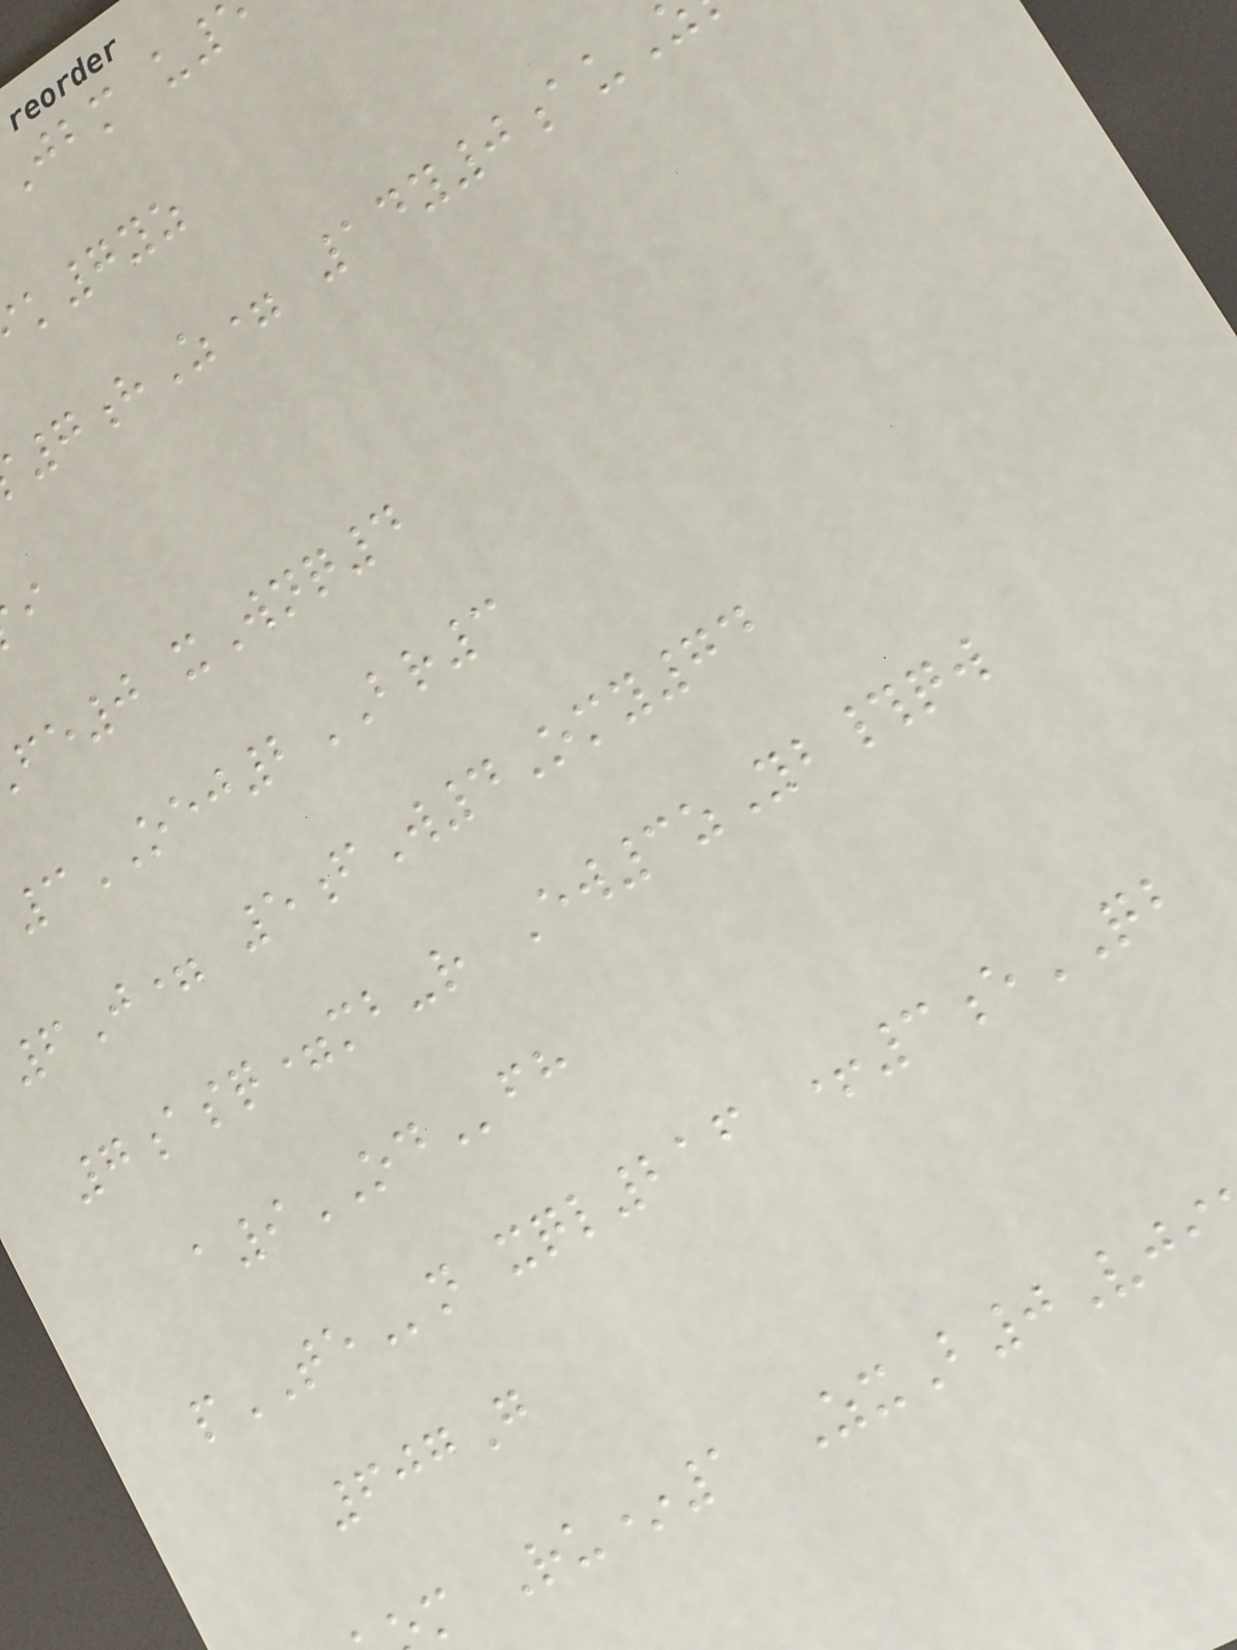k7yz
7hZ= 14y0au
fe0 xWnq4
3OEJ2BR3
6J= 5fW4Omy74
7asq=mb-r Ew3zYb#qw
a9ODfh
pTEn xql216 +3eQB
607G
m Ru*1 ZxB0Vji
